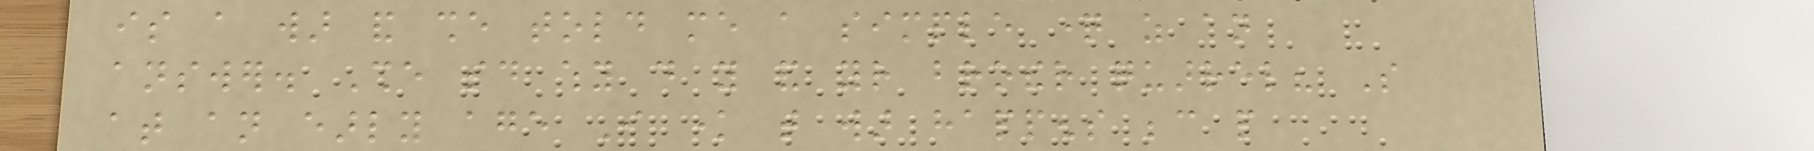is a war and she told me a simple question as an
answer. She said why do you and your brother quarrel? So
at an early age I know that war happens because people
